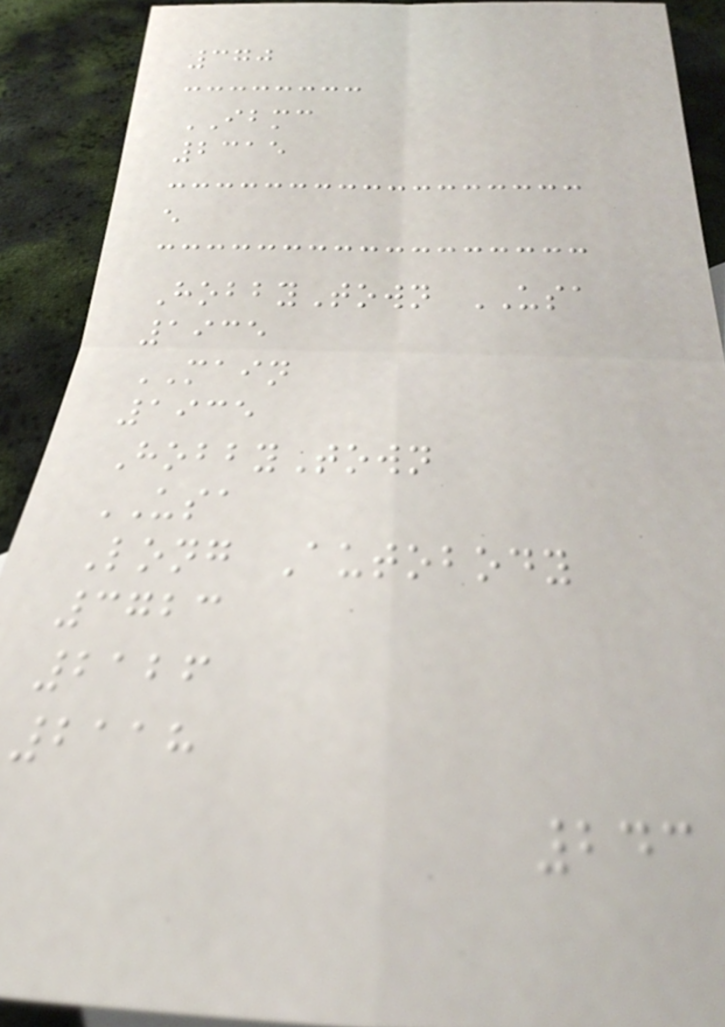370
IBMC
2315
e
HobbyTown USA
1935
MAIN
1935
HobbyTown
USA
Long Autobody
3723
2126
2118
243
